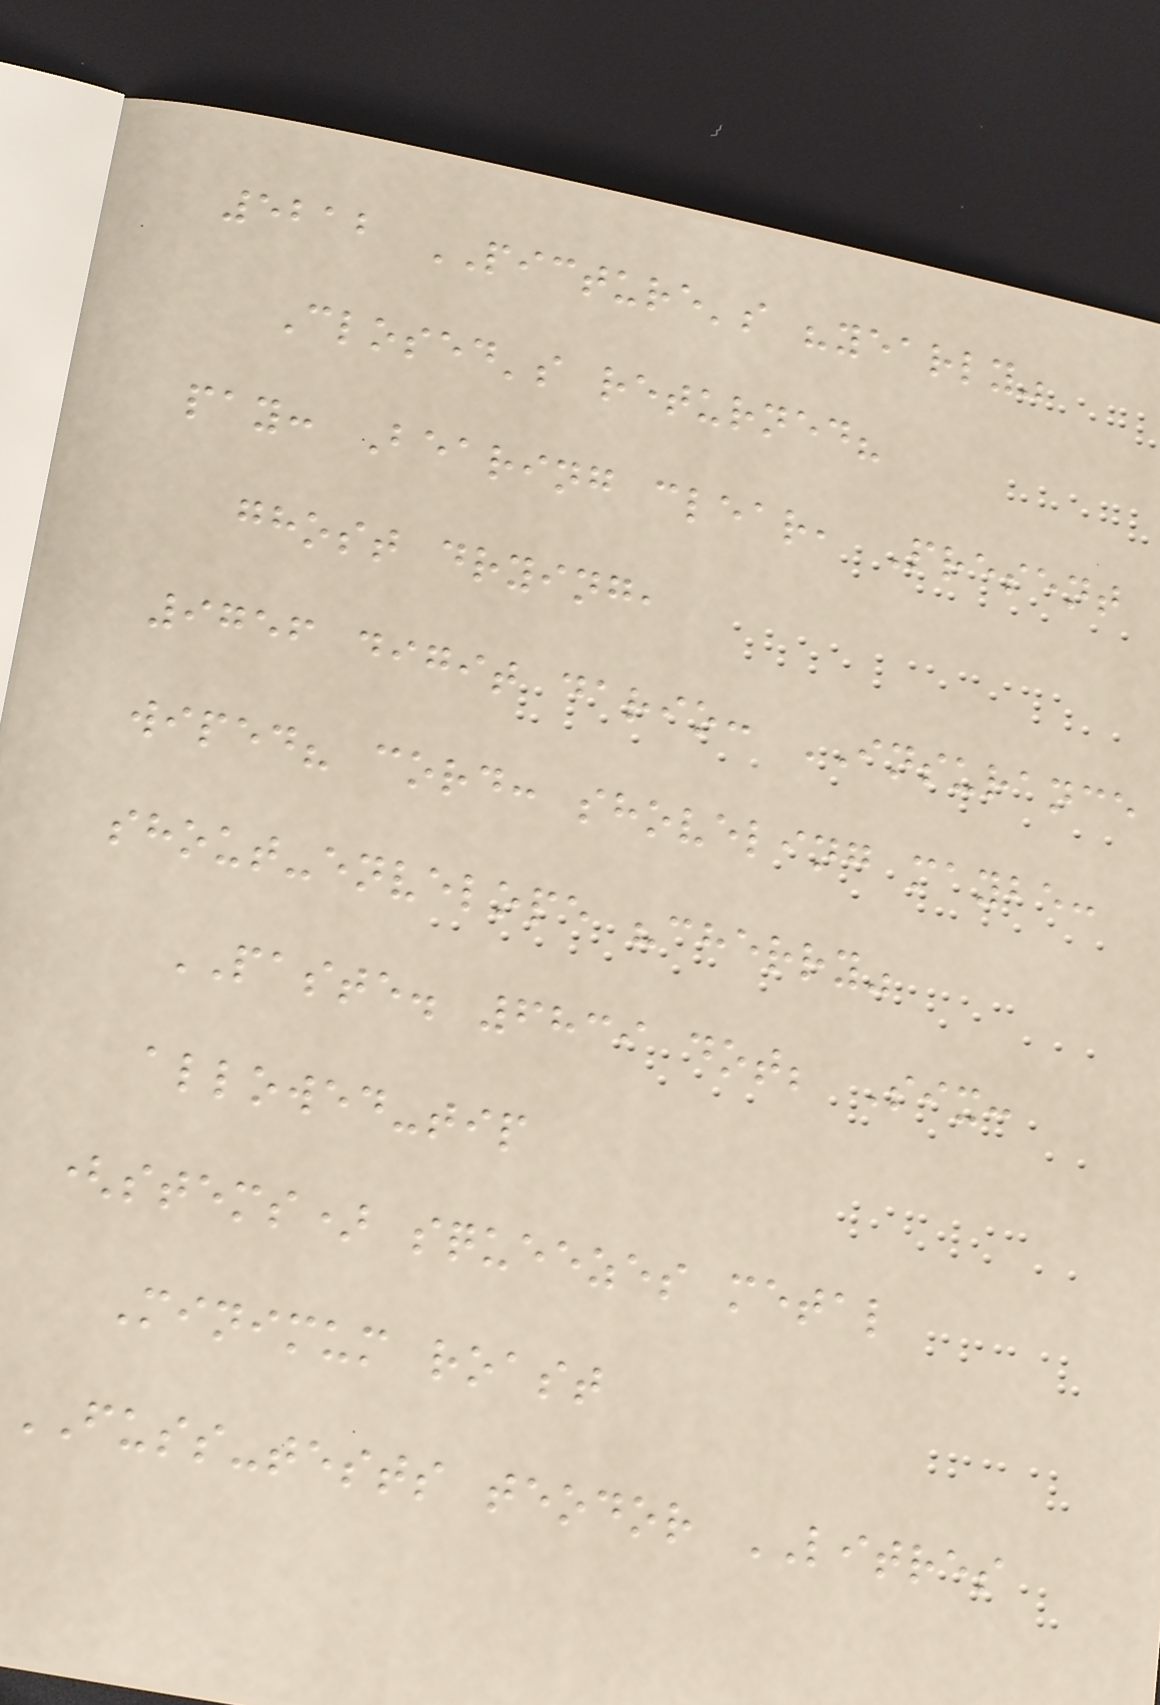5212 PICTURE's "yearly"
Closed's returned?
pay: Bearing clear, Present
ghost drying,
9756 digit dario: INSURANCE
wiped? cord: shoveling maybe:
shout-envelope "cherry"
PASTE. 6839 dot; Six:
allowed-tip
(stems) squeezes metal
Minimum roast
FUSS-tests teodor LITRES
